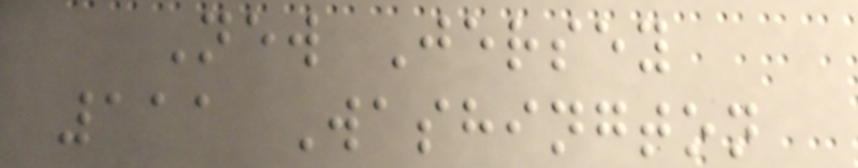New Jersey
111 Washington
